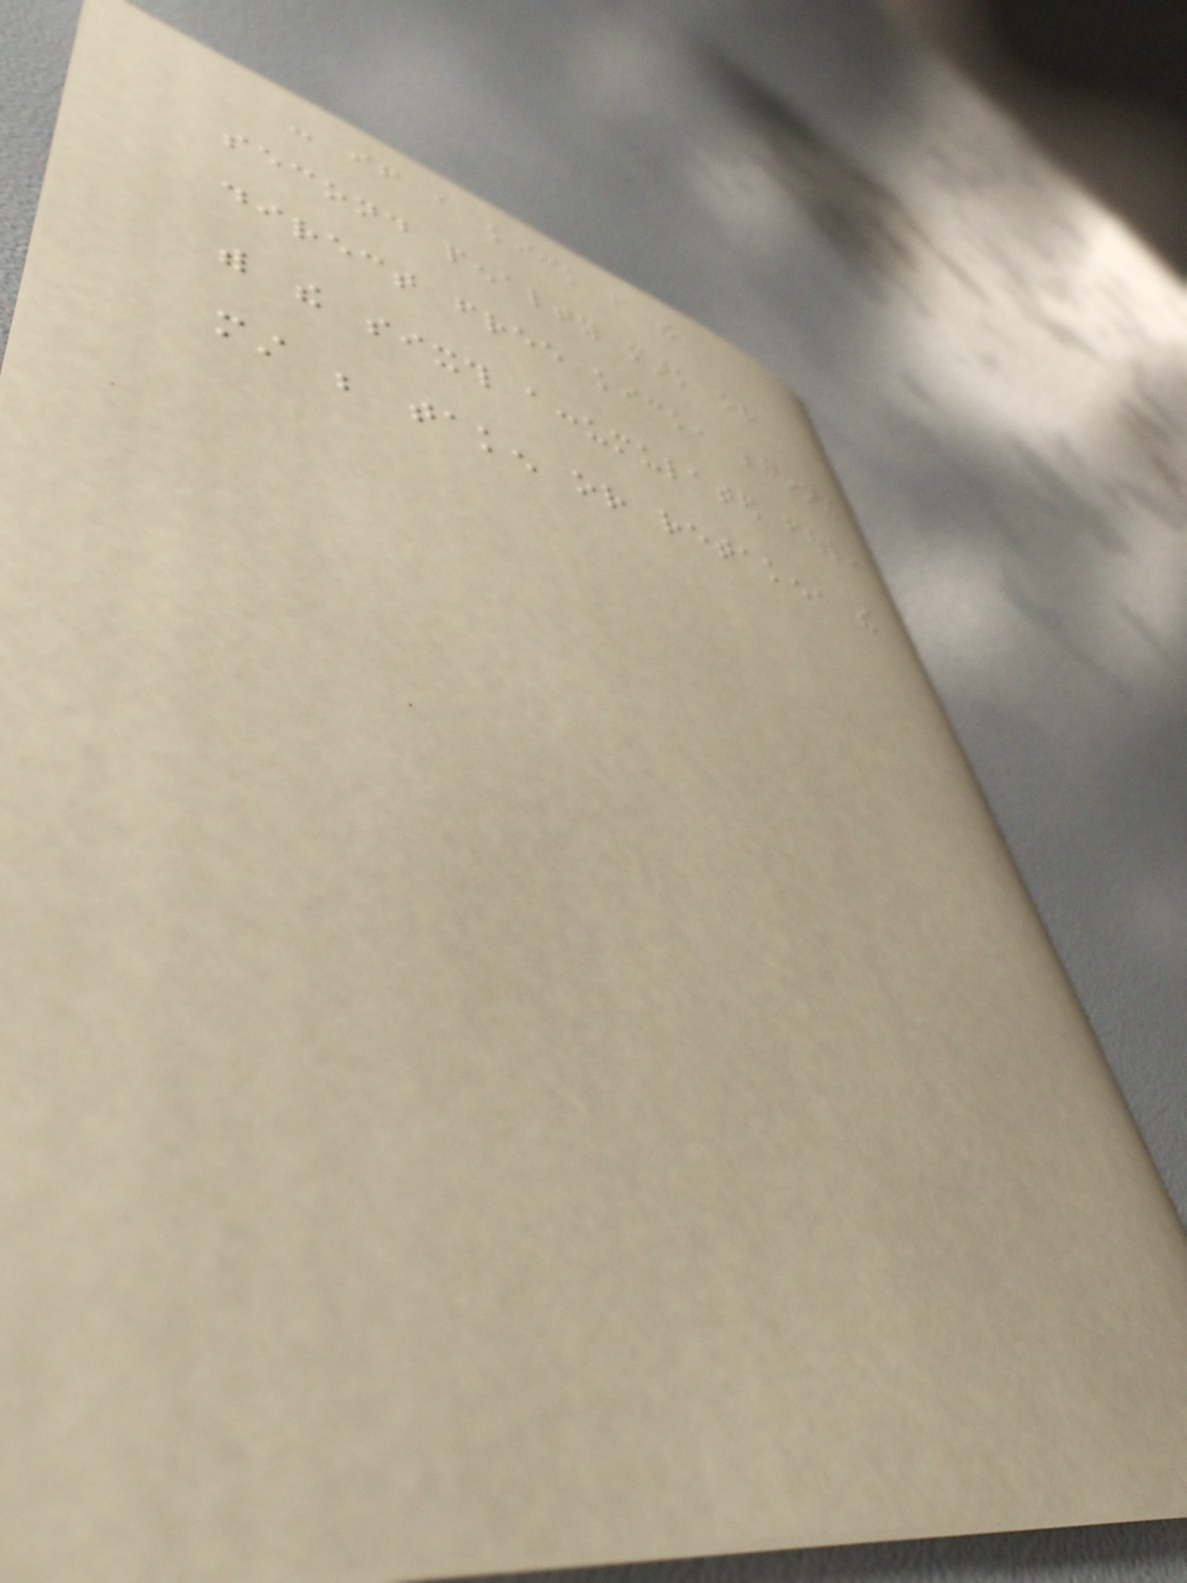- if a kick from the
second penalty mark or
direct free kick, beginning
with the sixth accumulated foul,
must be taken or retaken, the
